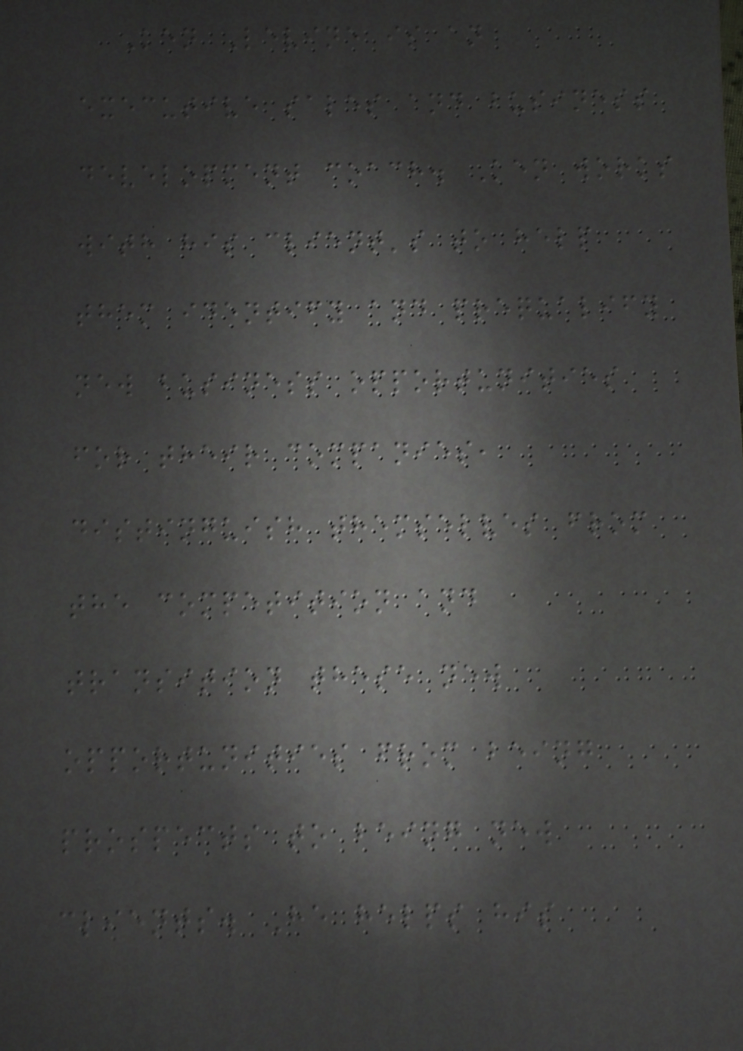Ken Levine is an
executive sales and business
development coach. Ken works
with his client's to help
them identify and prequalify
new business opportunities
for their companies,
distinguish themselves from
the competition and
transition these new
opportunities from being
prospects to being new
clients. He helps his
